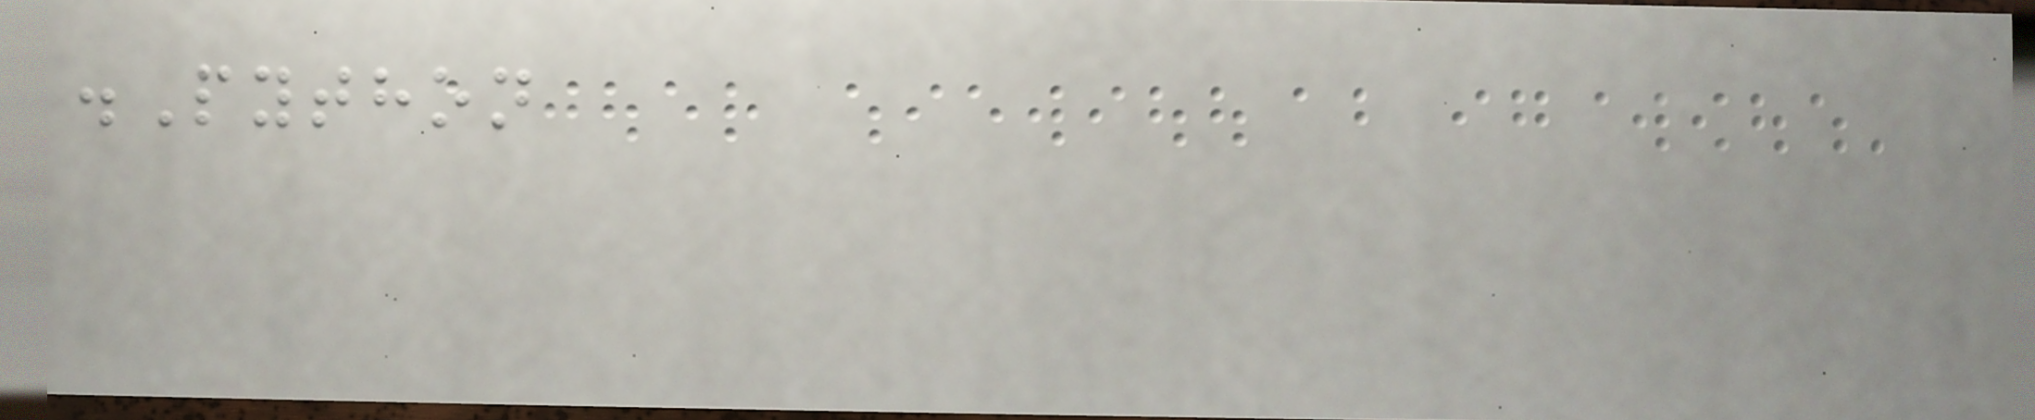.Python
